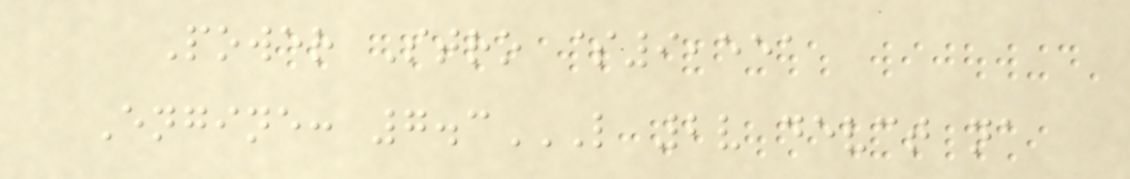Power Stro $9,551
Engine: 7.3L 2V DEVCT NA
